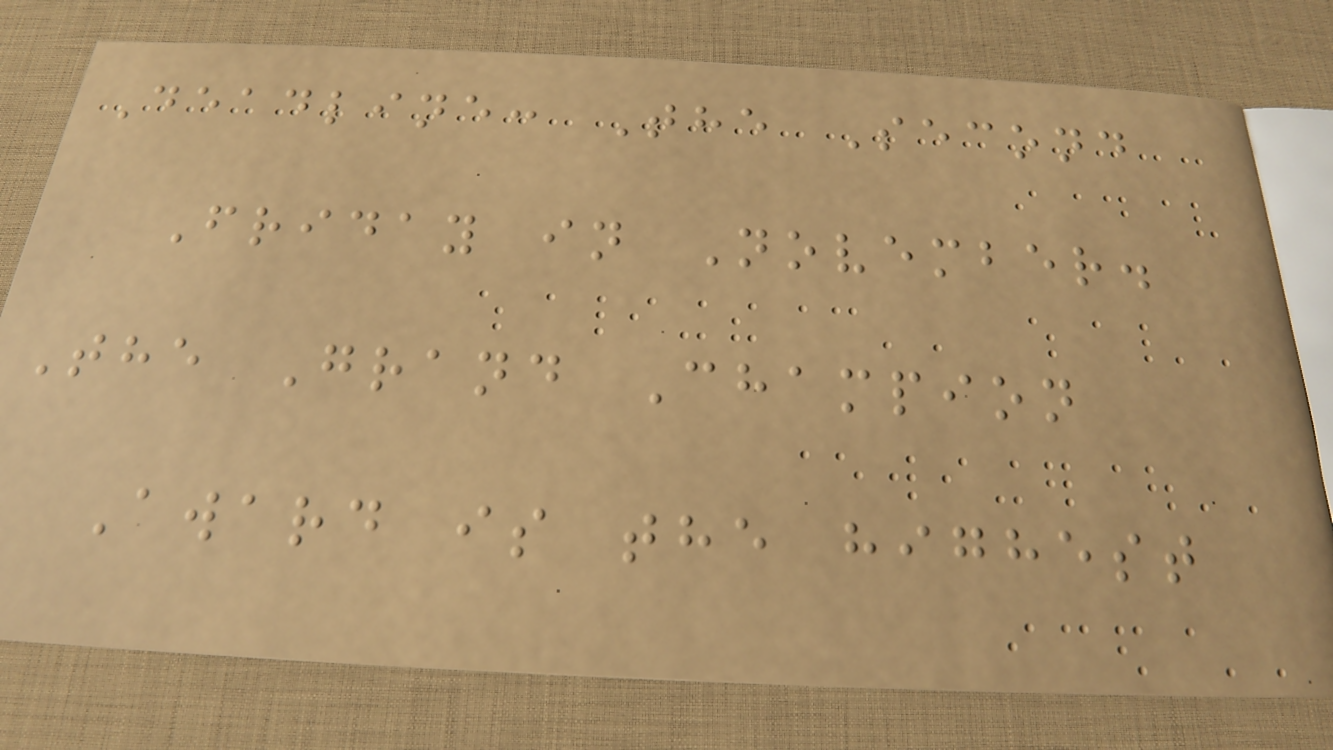Deadline: The Second
Friday in November.
The Grand Champion
Award is the highest
